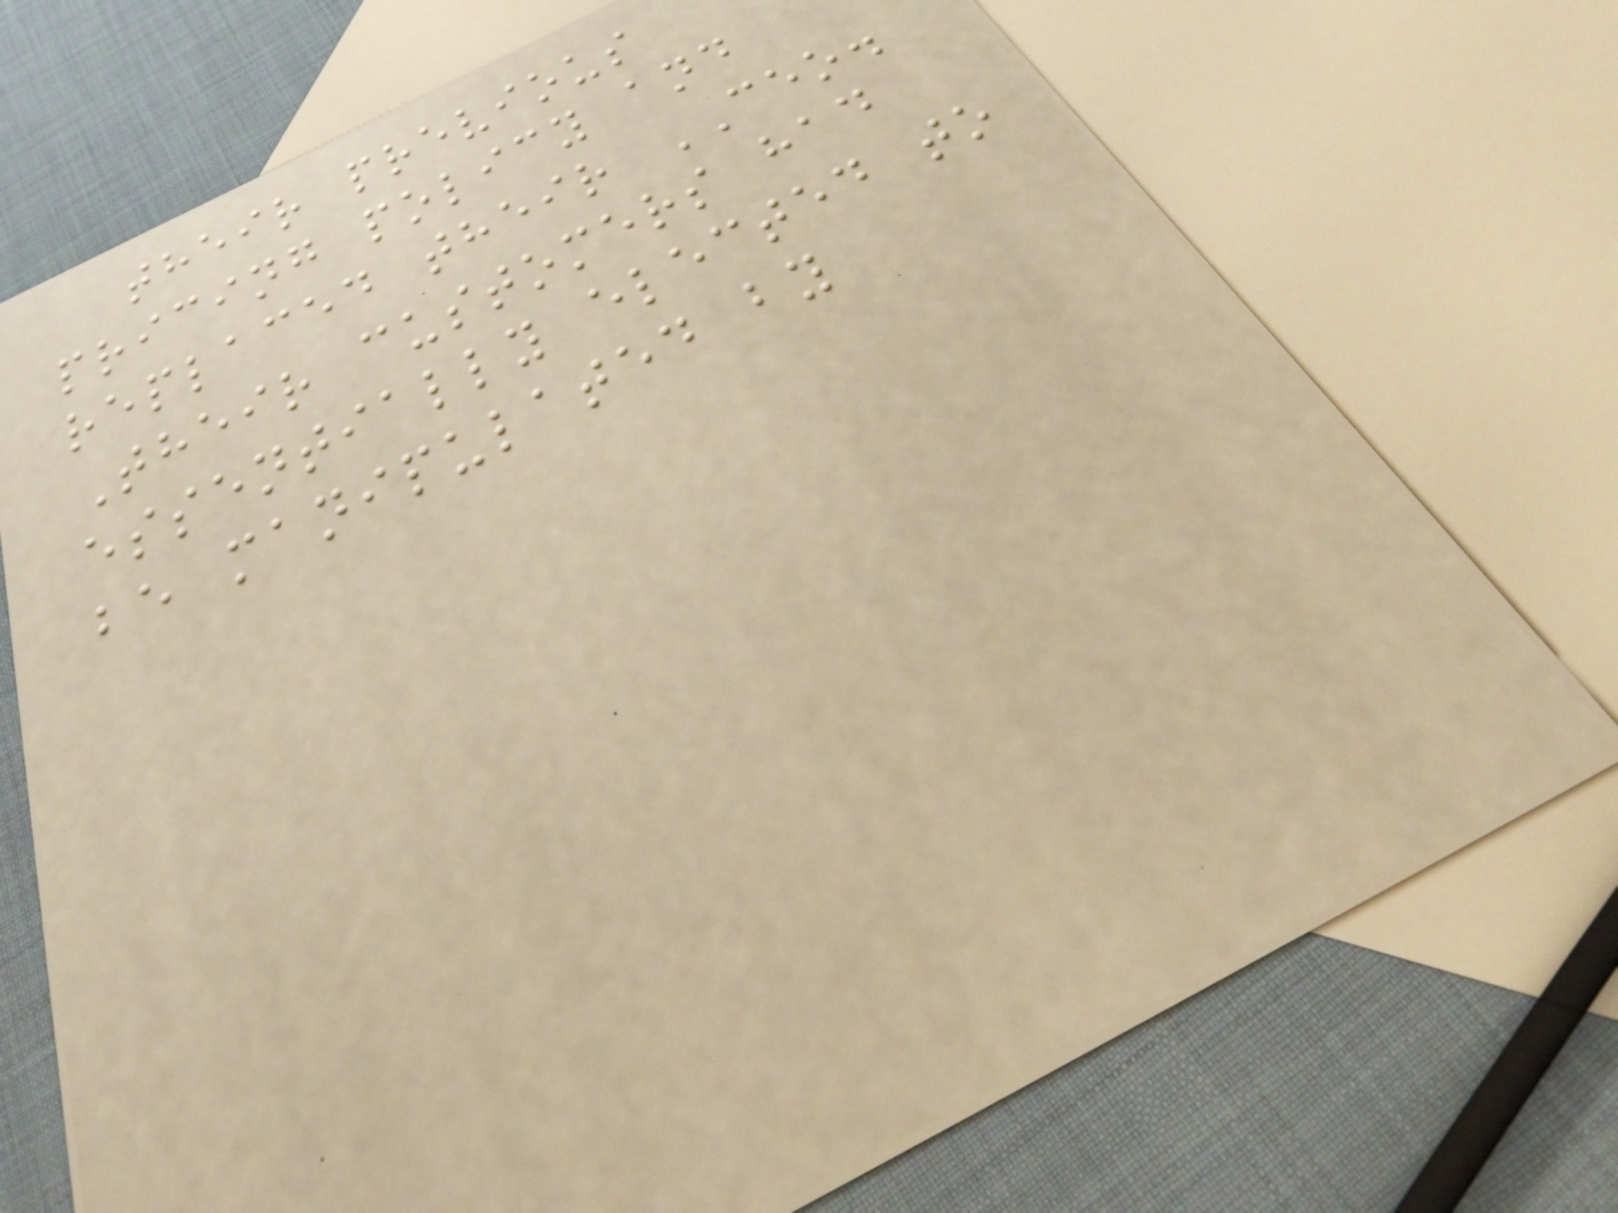their previous
pricing policy and
replaced their CEO.
Their customers had
essentially elected to
be manipulated by
